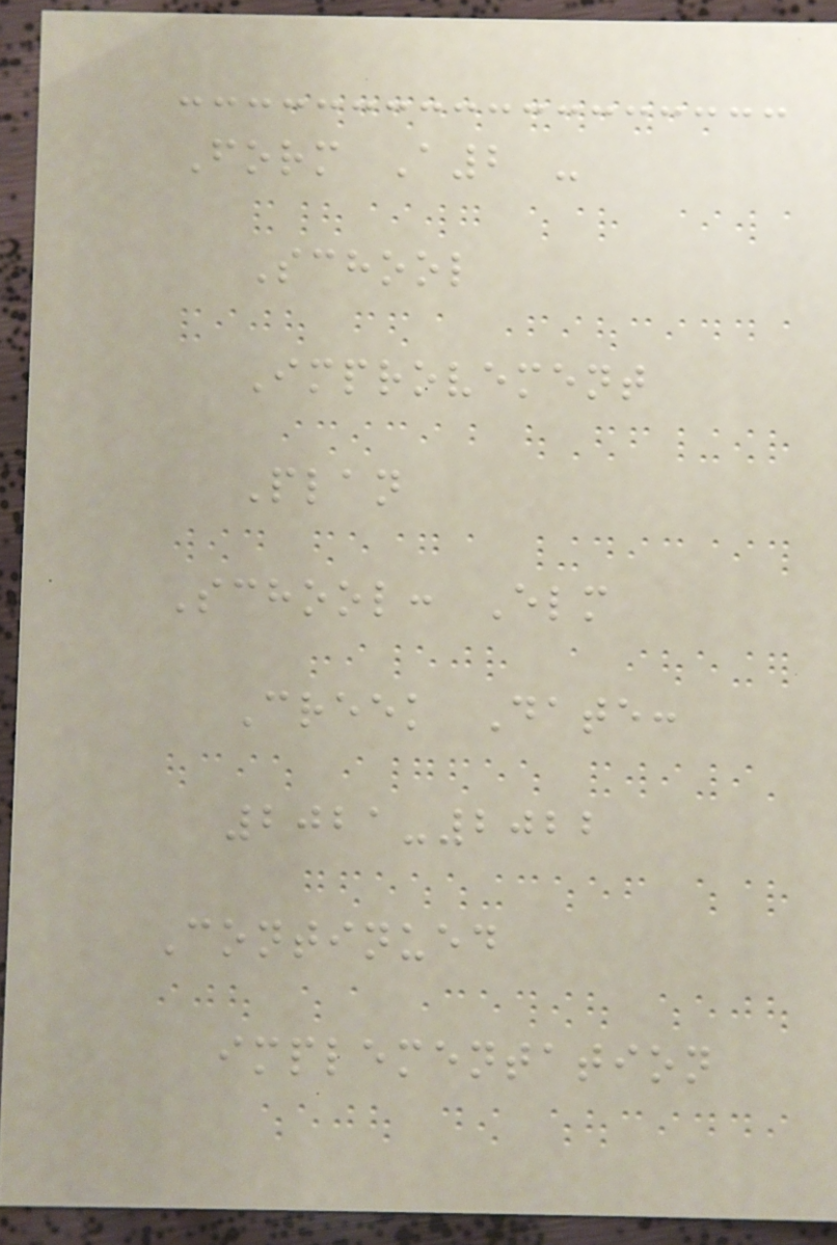Form A2 -
School
Improvement
Plan
School: Elm
Creek Date:
2021-2022
Continued
implementation
